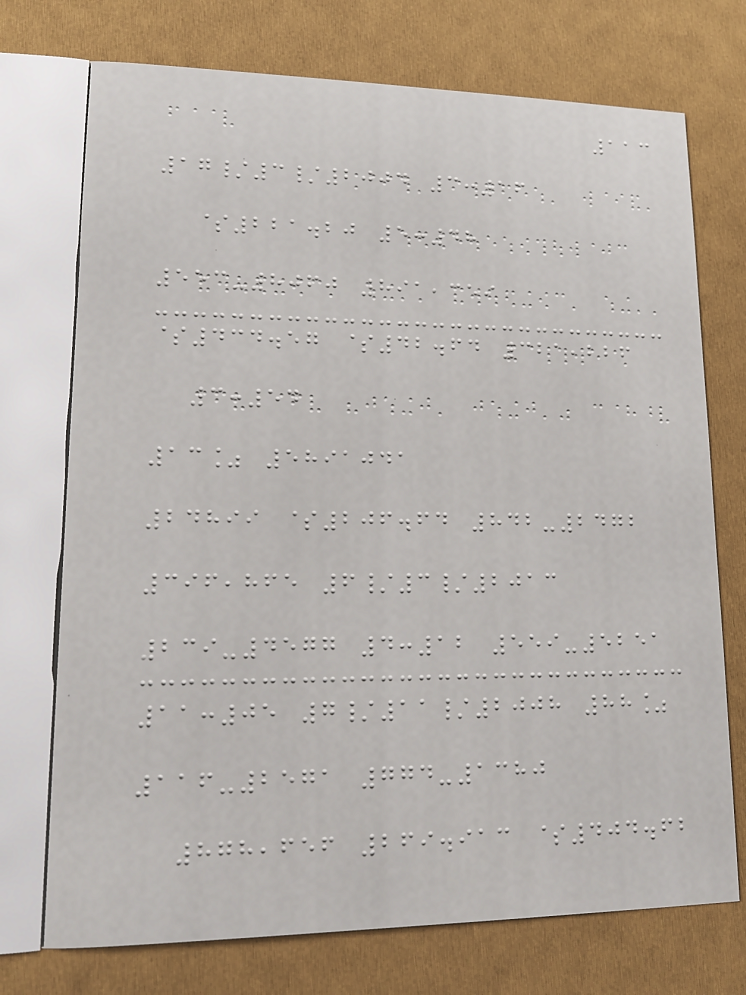113
17/3/2004 3:16
$221.20 5:48
553-8060 891,359
$434.57 $42.64 321,226
3:54
13% 5891041
24899 $206.64 842-2472
396,865 6/3/2013
239-4577 4:12 559-5251
11:05 7/11/2008 88%
116-2571 774-1380
878,656 269.913 $404.62
